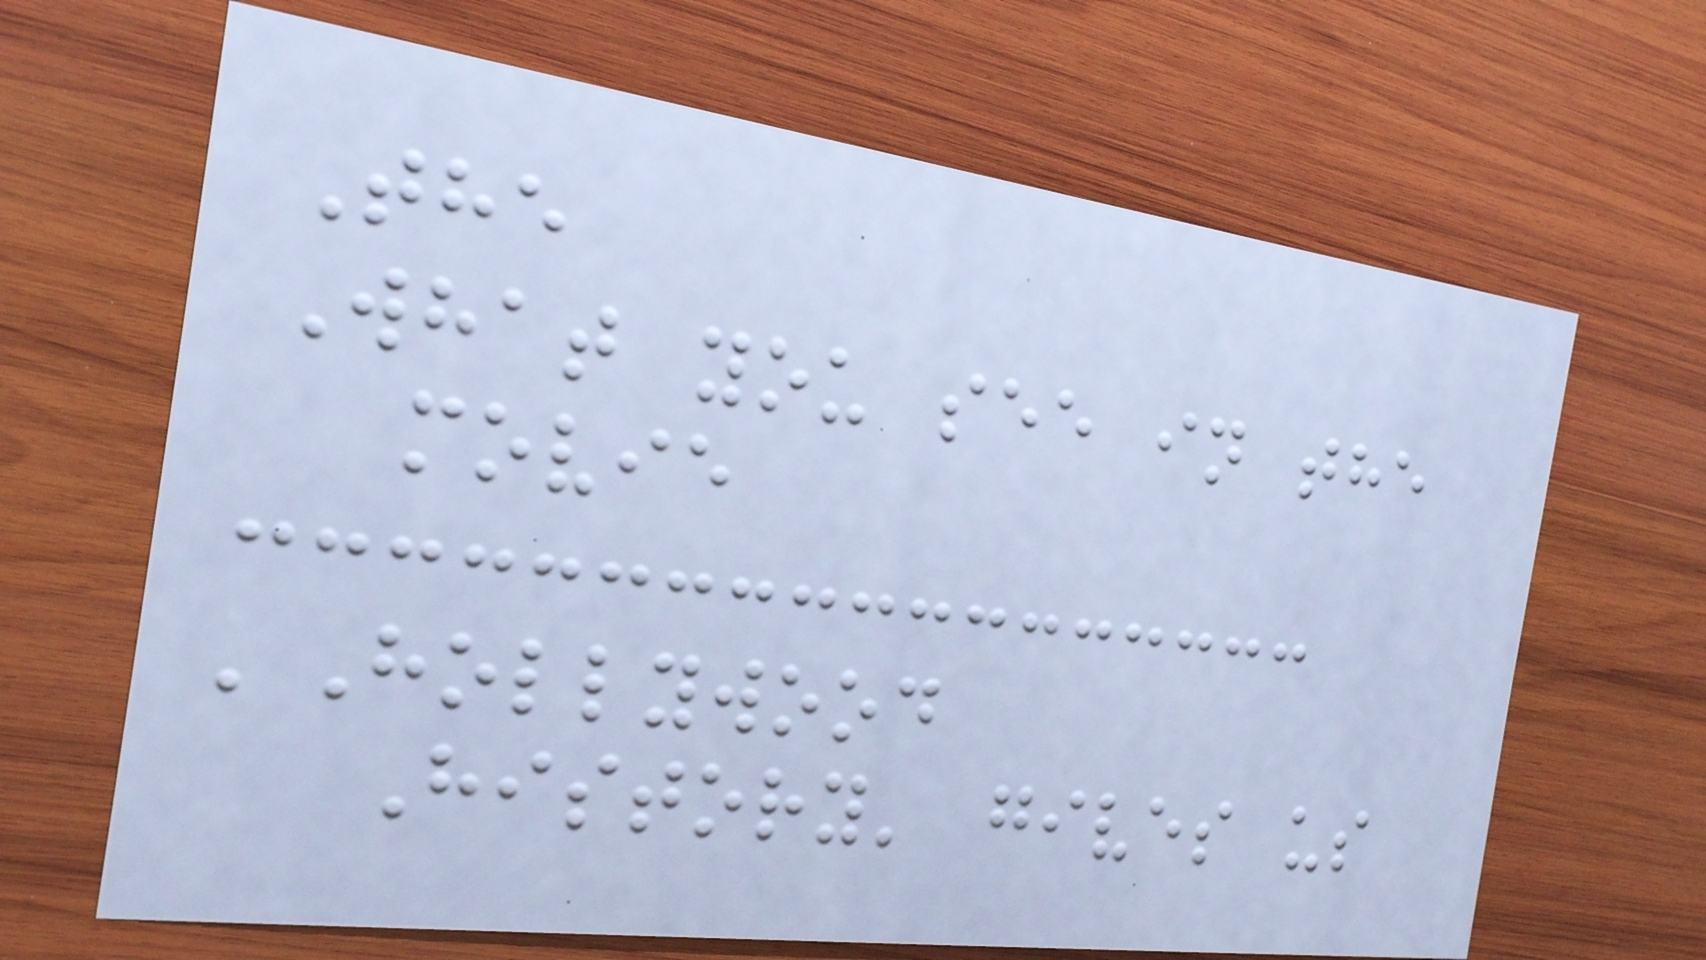The
What you see in the
movie
'Hollywood
History' gives us
